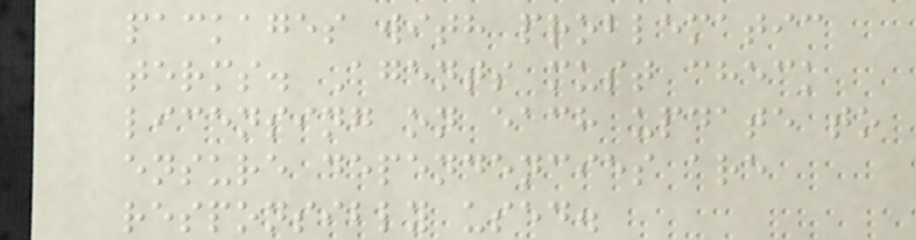packages with problematic
terms. Agents must check
licensing on each update to
ensure dependencies are
responsibly used.
